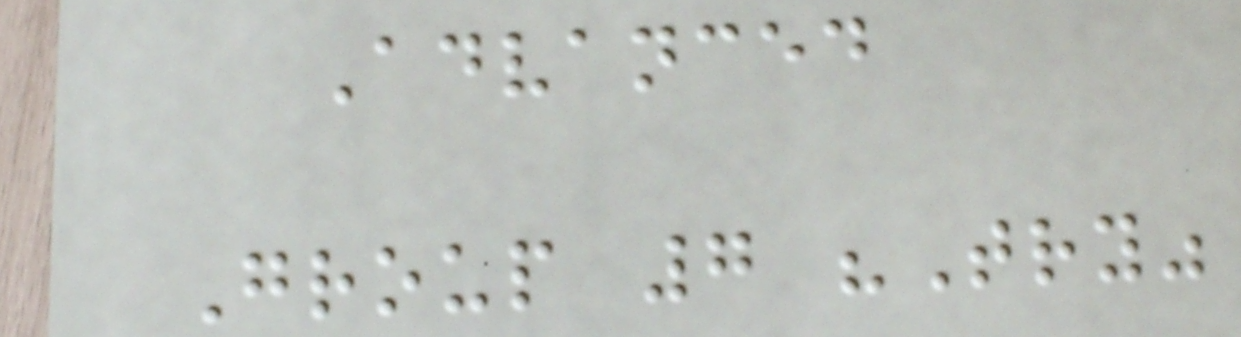Advanced
Group 7 "Try"
